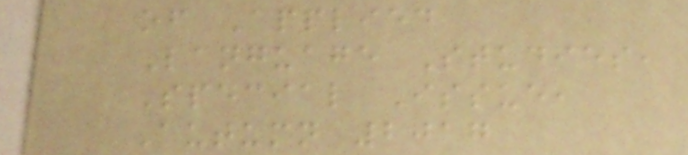of Applied
Language Studies,
Special Issue,
Autumn 2017
